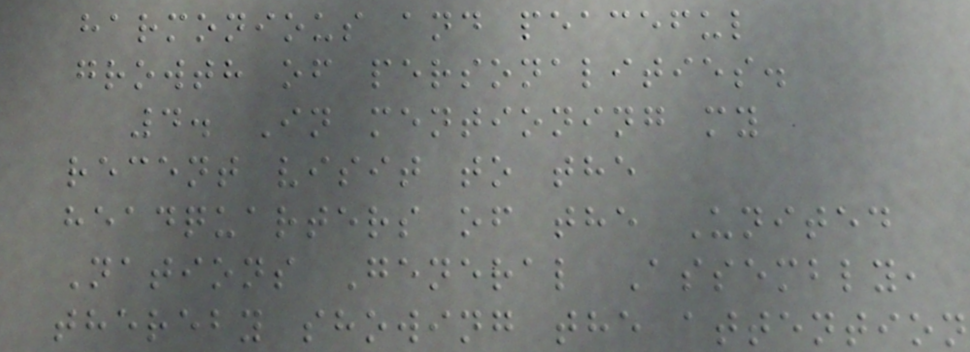harmonious and peaceful
growth of personalities.
4. In mentioning my
recent visit to the
headquarters of the United
Nations General Assembly,
thereby showing the attention
